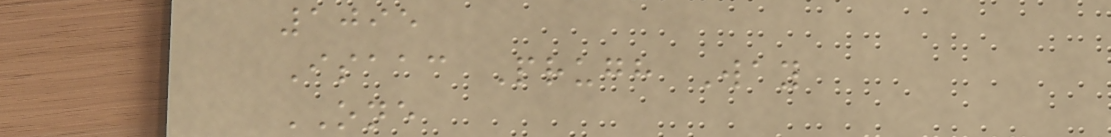1095
Isaac Prugh Way
ONE
